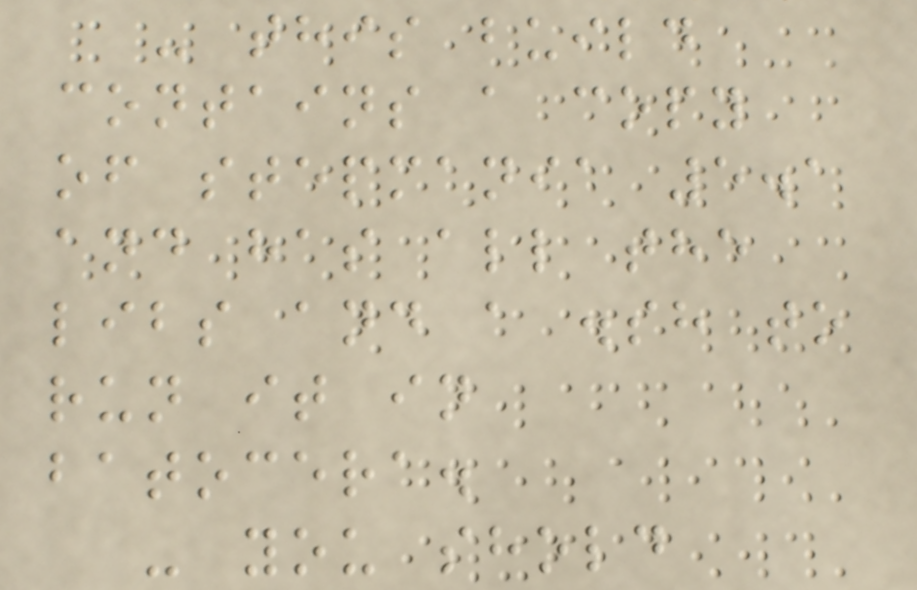- this build
contains a copy
of stepmania 5.1
and has all the
libs and a .sh to
run it in
batocera.
- you shold
